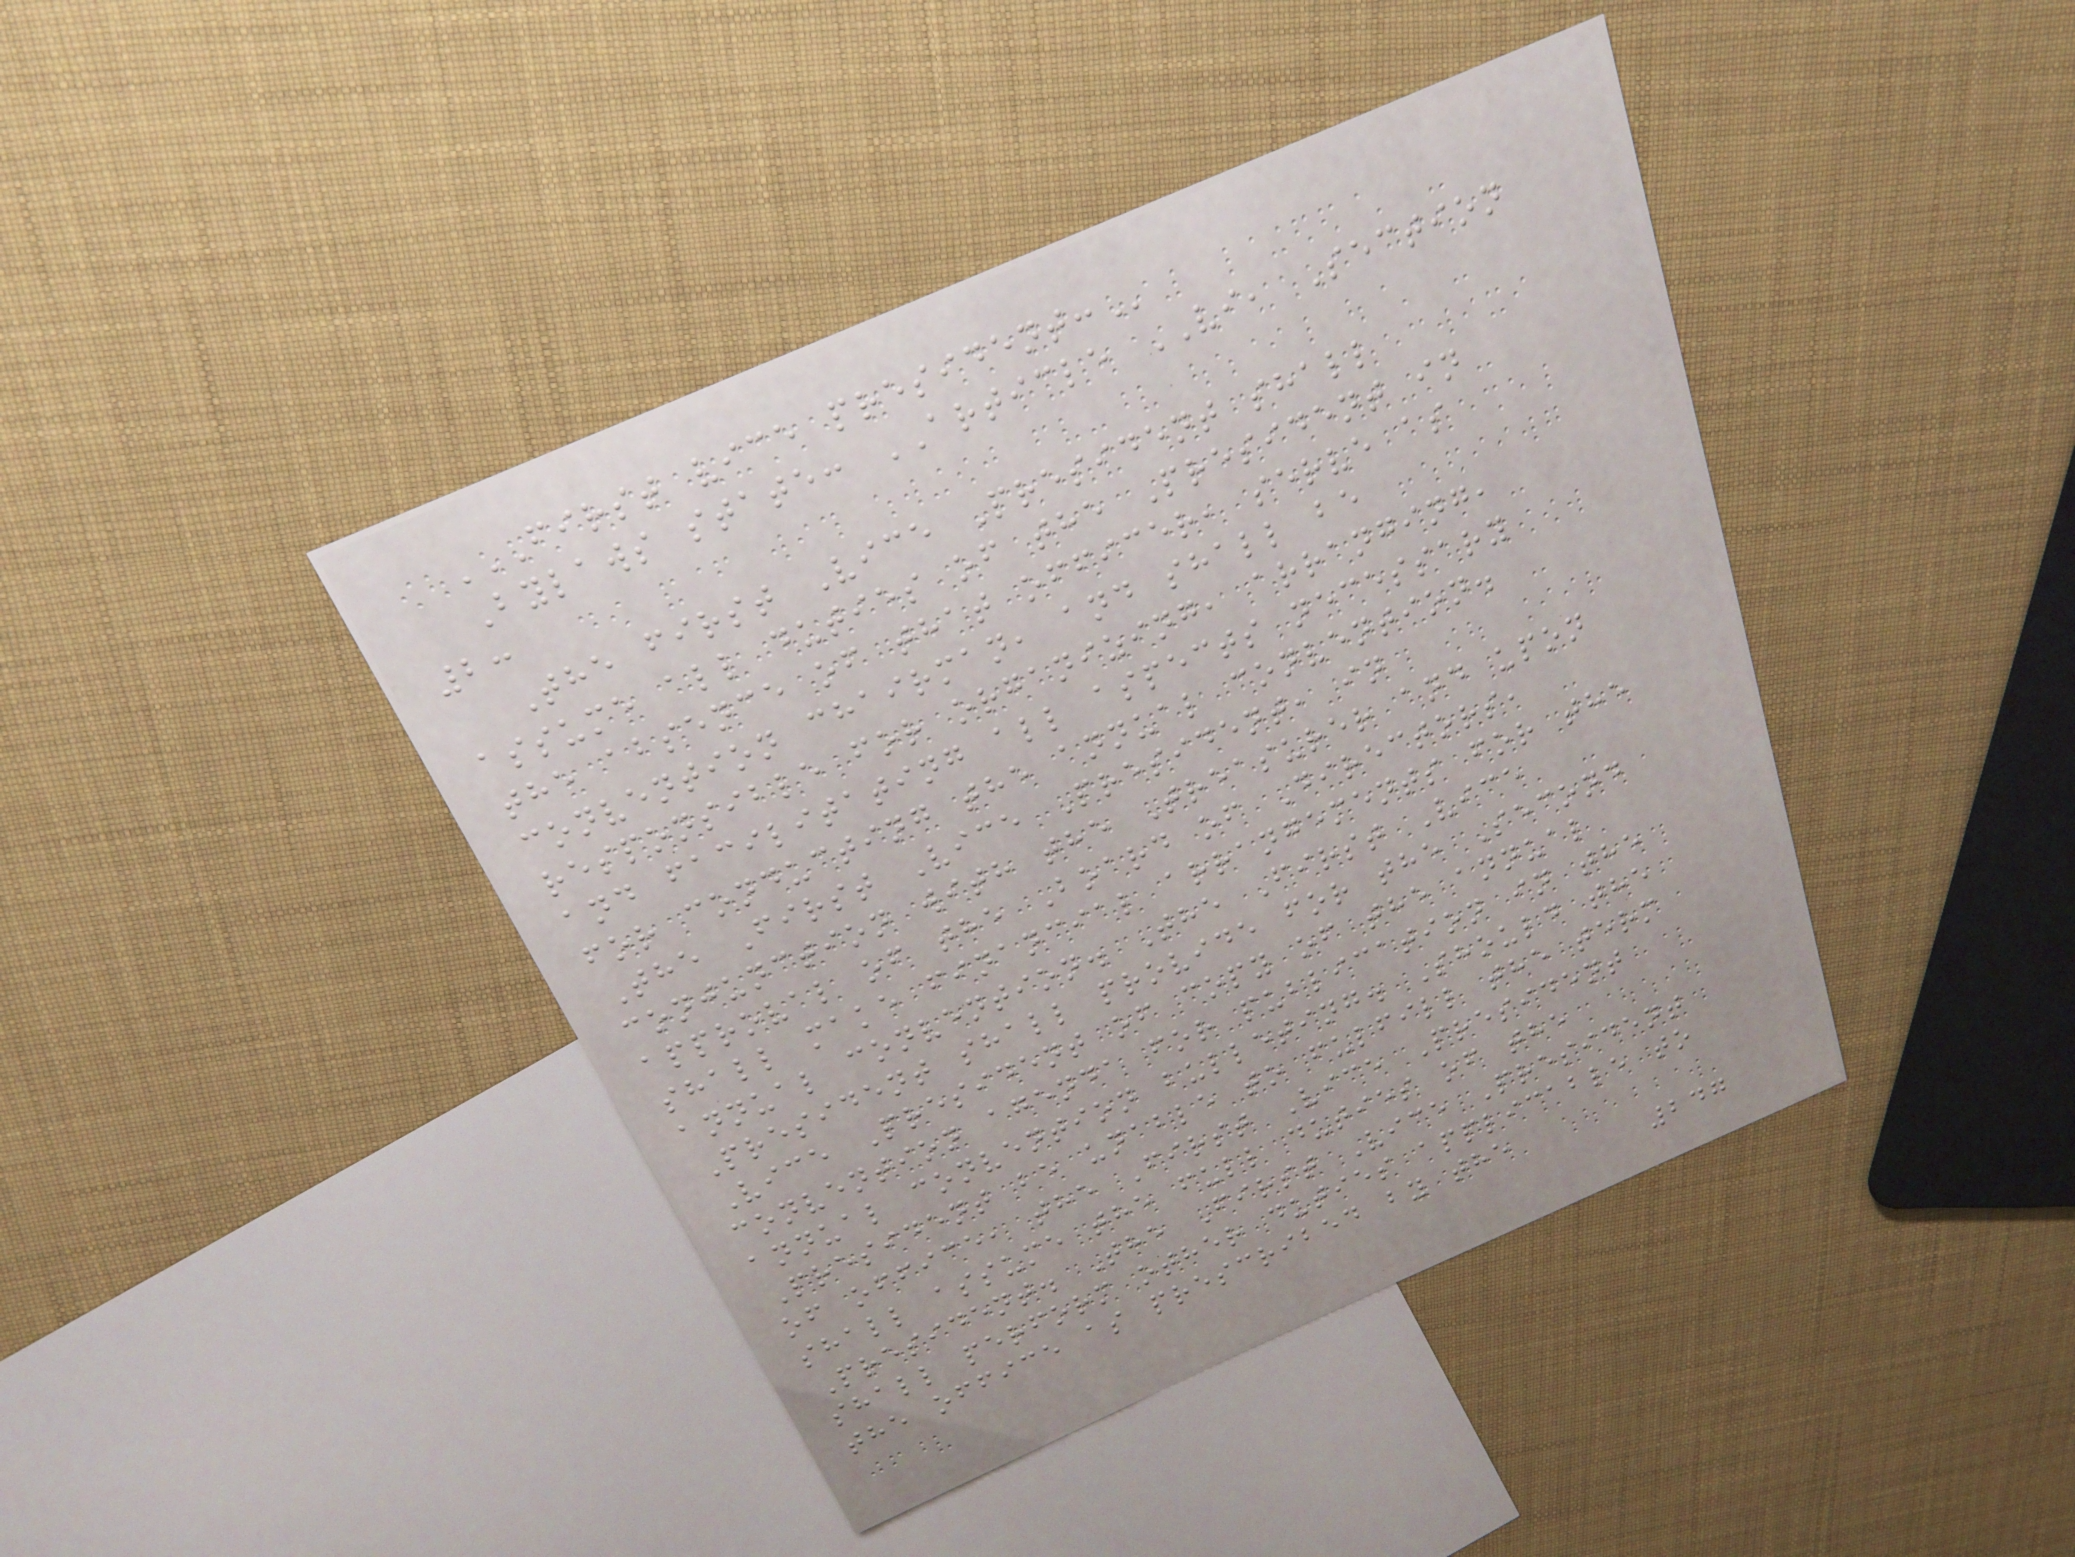FIRST VICE PRESIDENT:
Bylaws state: ARTICLE VI, Section
2:
The first Vice President shall
assume all duties of the President in
the absence of that officer, serve as
convention chairman, and shall be
responsible for organizing, arranging,
and facilitating all aspects necessary
for conducting the annual convention.
The First Vice President, in
conjunction with the Treasurer and upon
approval of the Board of Directors,
shall make financial arrangements for the
annual convention. The First Vice
President shall provide for the Second
Vice President of copy of the annual
convention agenda for publication in the
annual convention bulleting. Should the
President be unable to fulfill the term
of office, the First Vice President
shall assume the full duties of the
President. The First Vice President
shall perform other duties applicable to
the office as prescribed by the
247
